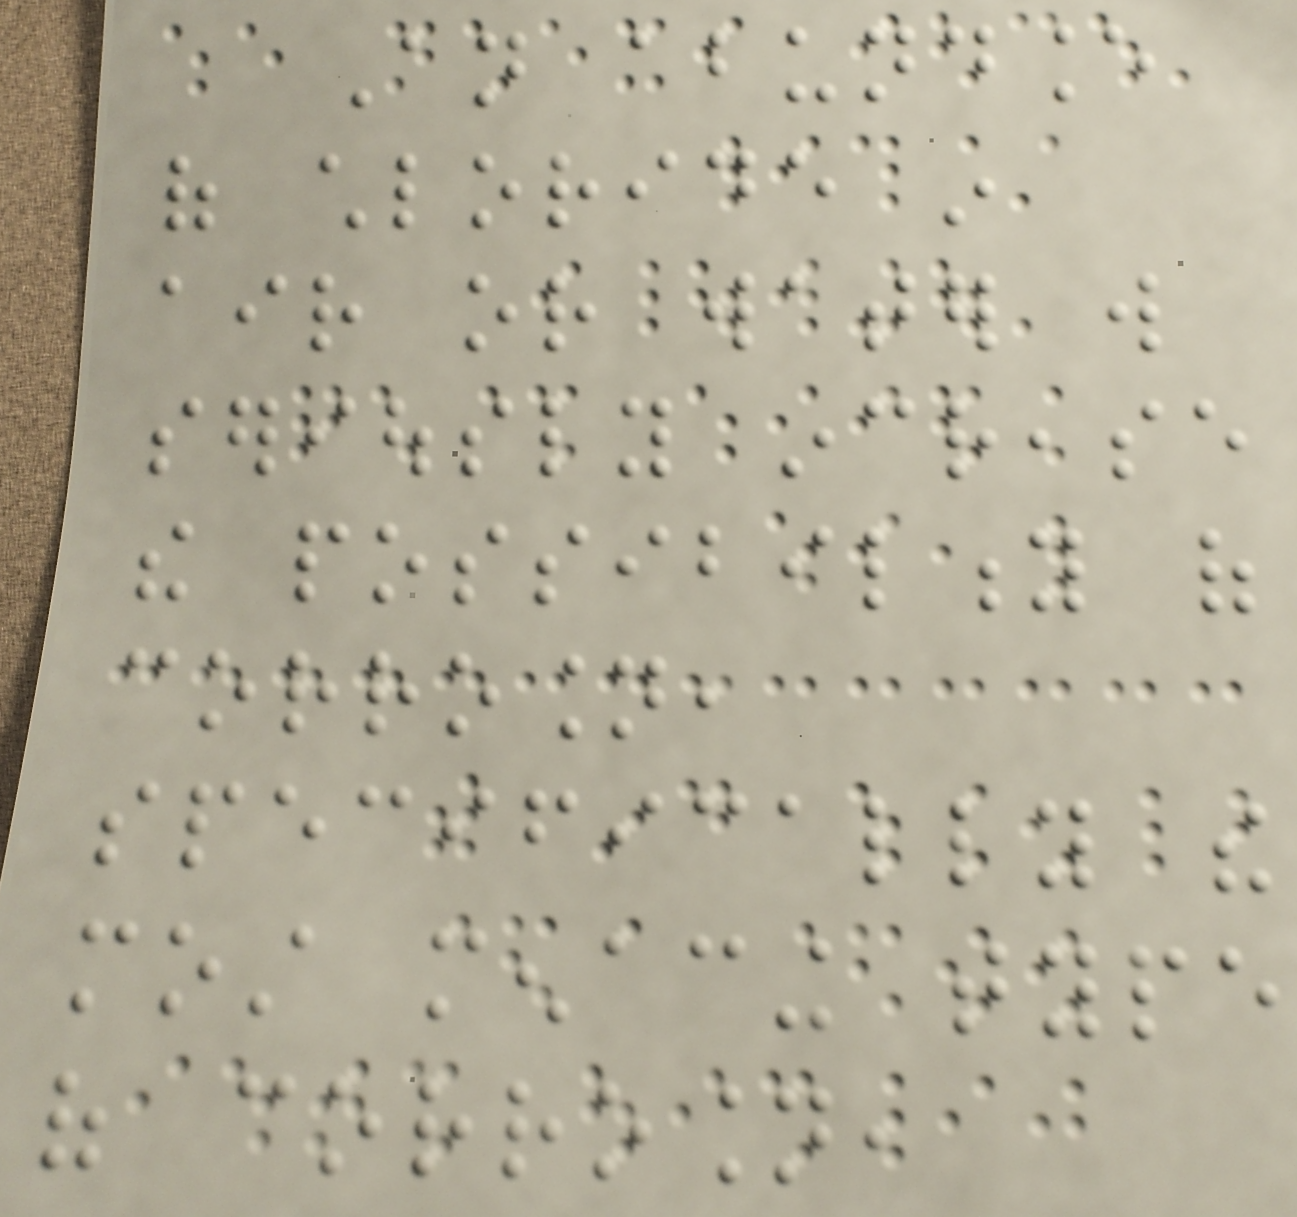An abundance
of chloride in
air or water will
seriously increase
the possibility of
corrosion,
specifically the
most menacing type
of corrosion,
